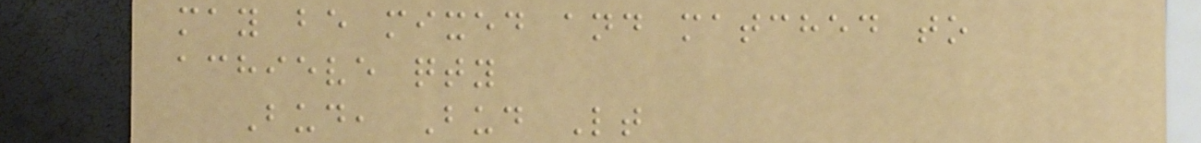may be mixed and matched to
achieve qty
Bud, Bud Lt
